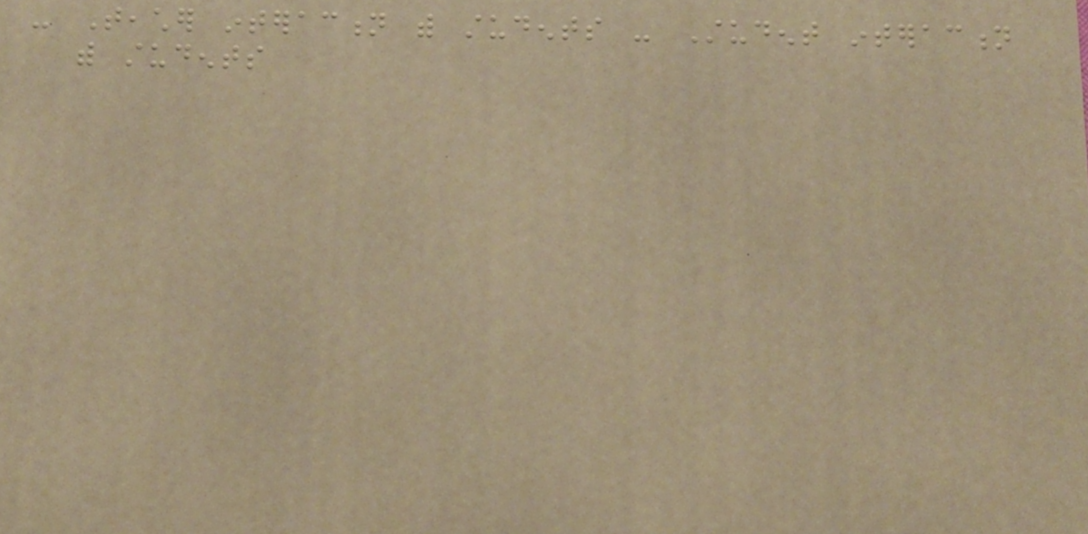- Teacher interaction with students - Student interaction
with students
